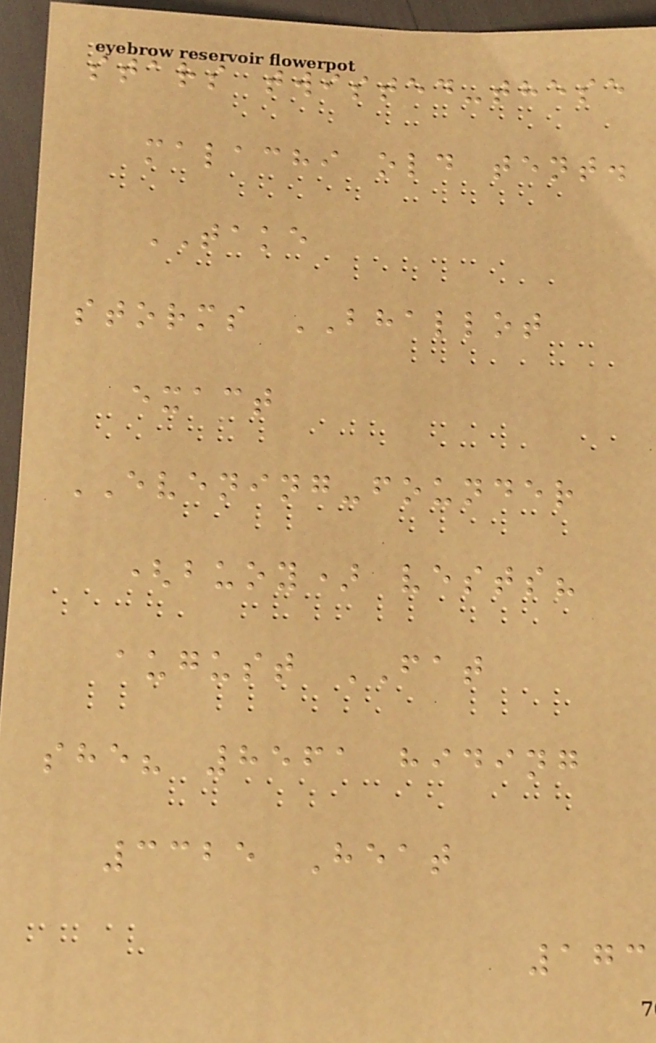stars twisted-these
malachi old tent.
TAKE
storms BHALLOT
exact
EVENING-founder
(buoy) vests?
august FAT
she? 8561 hiding
3325 Heat
173
